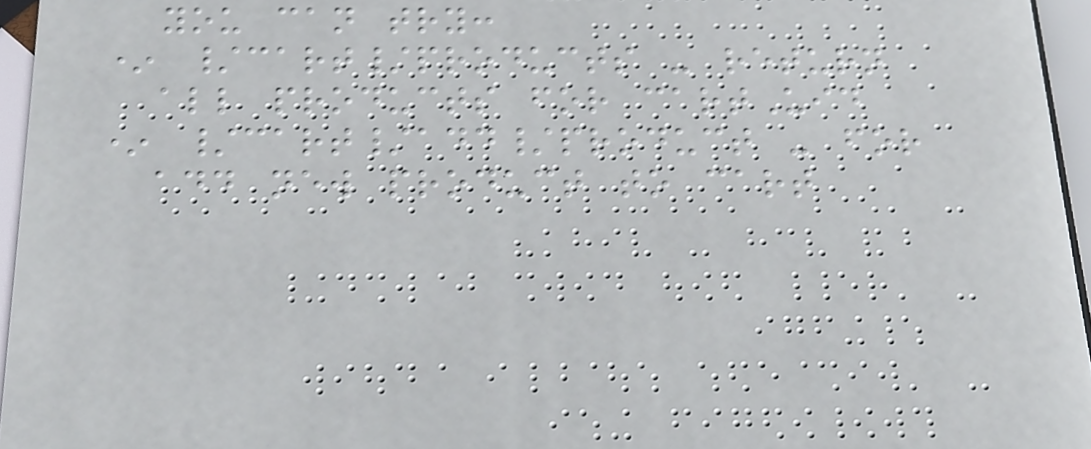you can try:
* /cart/products - return
all products for cartUid
* /cart/add/product - for
add new product to cart
